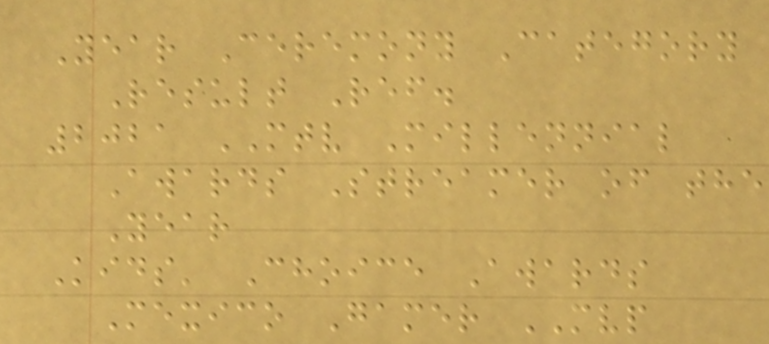Year Ceremony Category
Result Ref.
2021 MTV Millennial
Awards Streamer of the
Year
Kids' Choice Awards
Mexico Gamer MVP
